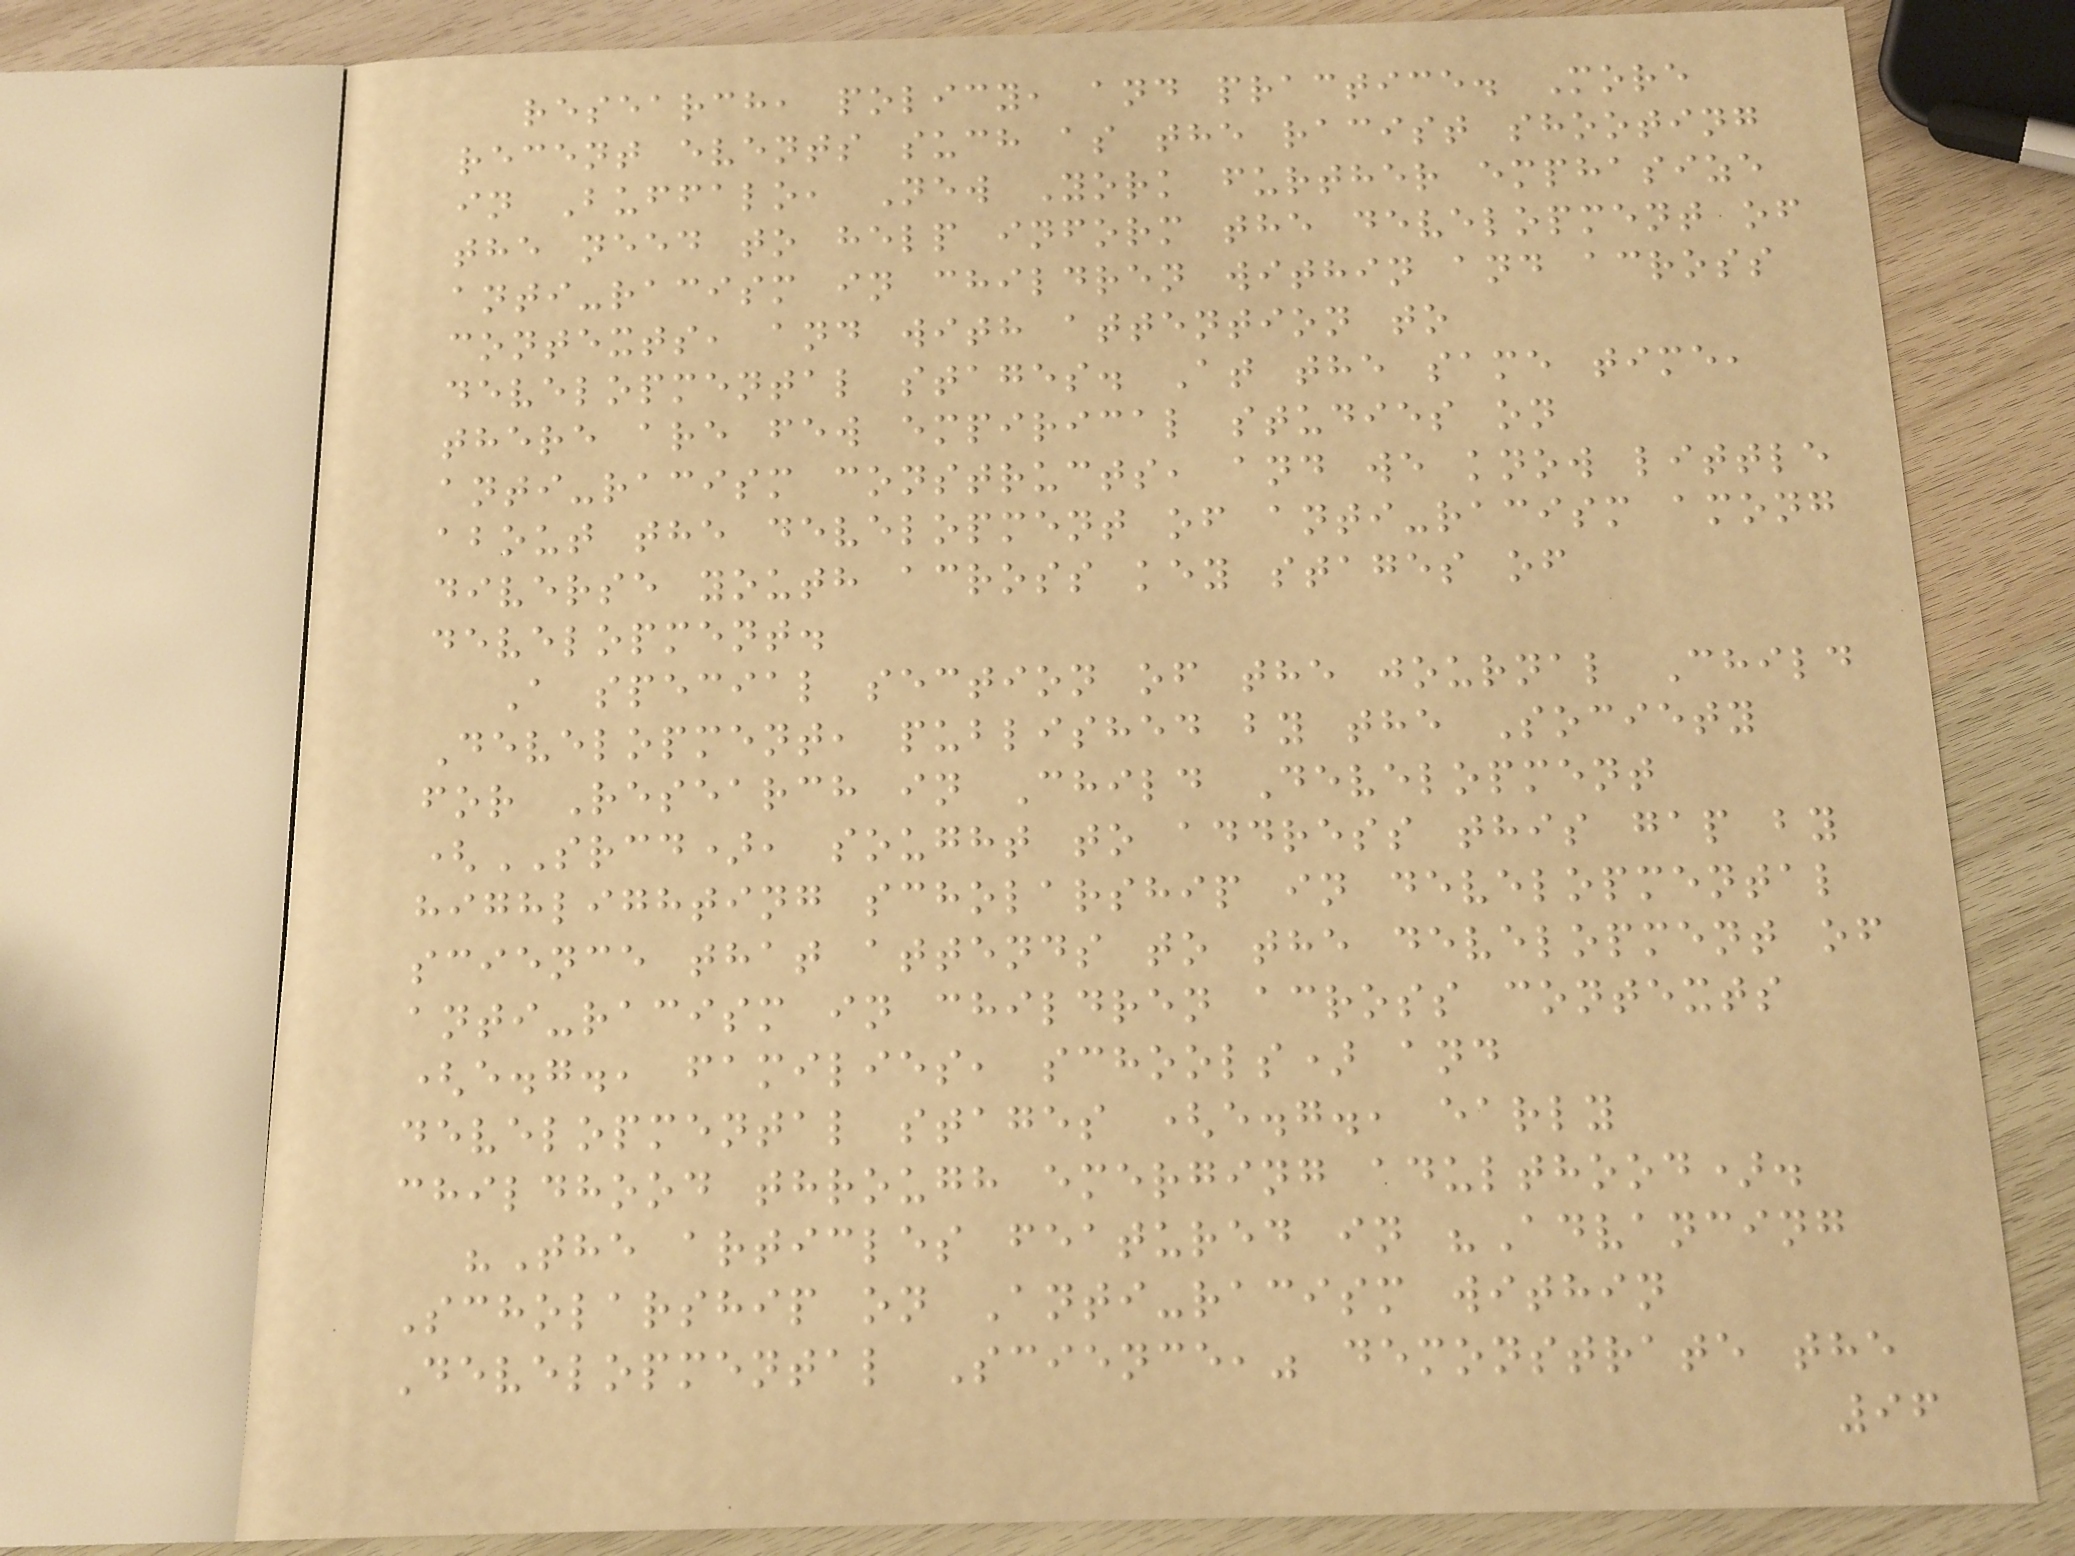research, policy, and practice. More
recent events such as the racist shooting
in Buffalo, New York further emphasize
the need to help inform the development of
anti-racism in children within and across
contexts, and with attention to
developmental stages. At the same time,
there are few empirical studies on
anti-racism constructs, and we know little
about the development of anti-racism among
diverse youth across key stages of
development.
A special section of the journal Child
Development, published by the Society
for Research in Child Development
(SRCD), sought to address this gap by
highlighting scholarship in developmental
science that attends to the development of
anti-racism in children across contexts
(e.g., families, schools) and
developmental stages (e.g., early
childhood through emerging adulthood).
"The articles featured in "Advancing
Scholarship on Anti-racism within
Developmental Science," demonstrate the
96
